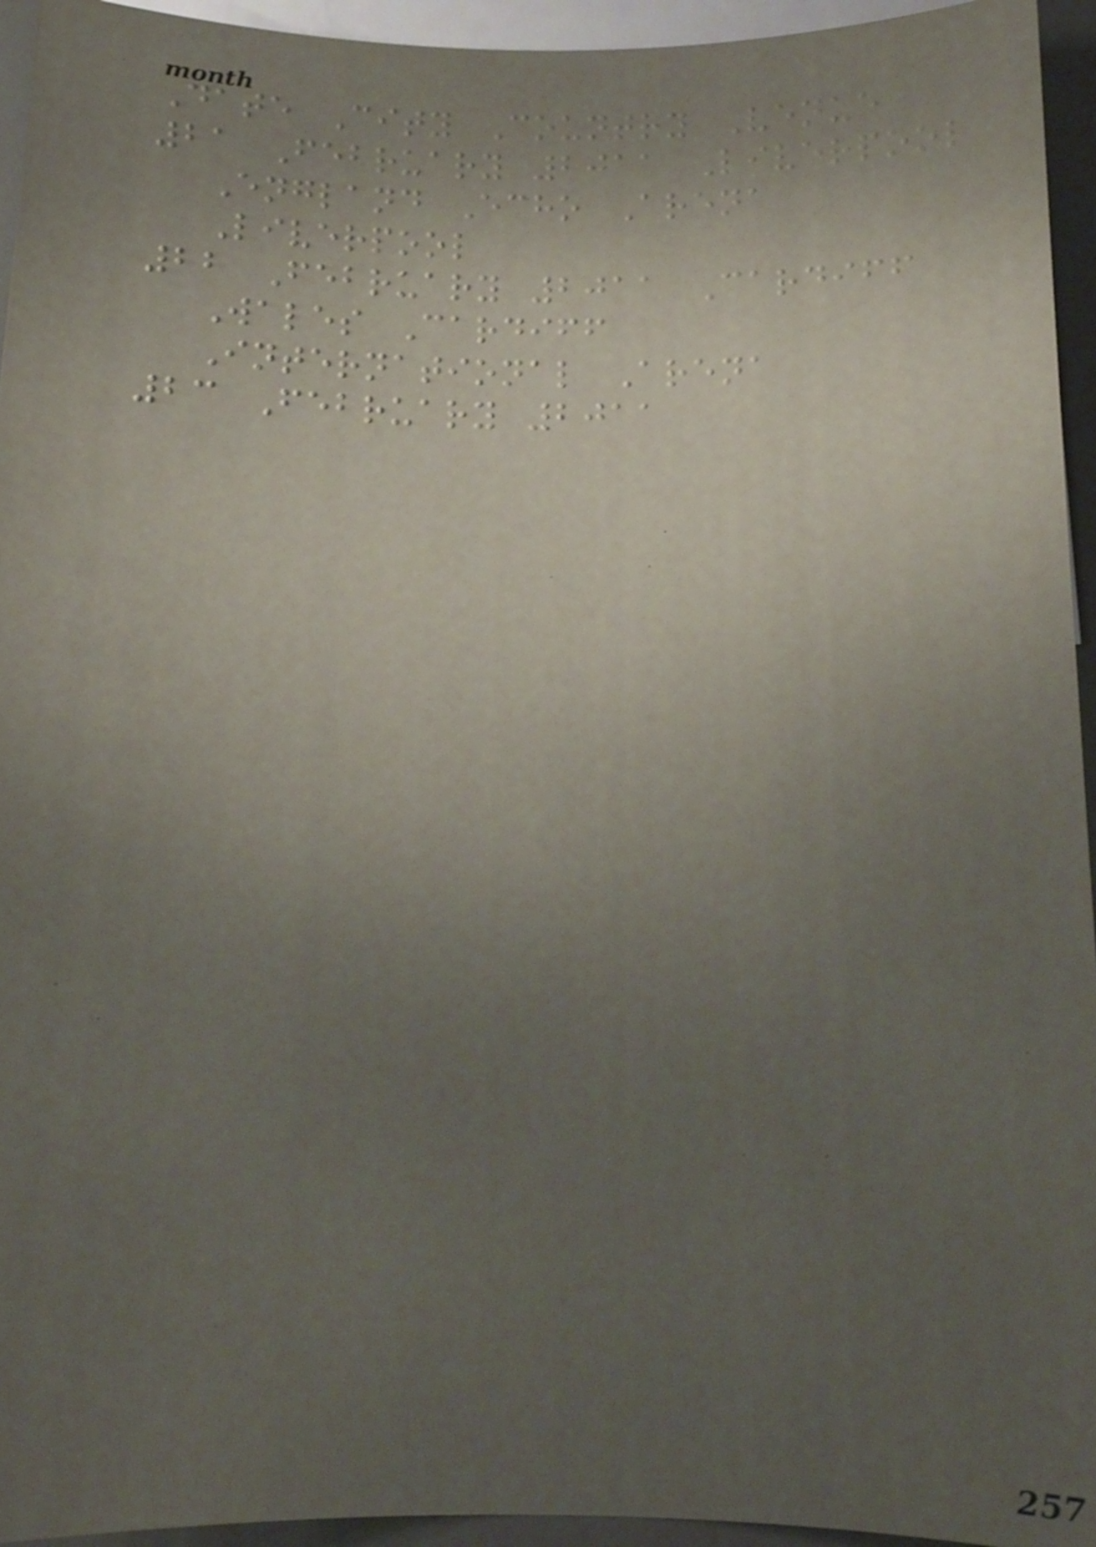Date City Country Venue
21 February 2011 Liverpool
England Echo Arena
Liverpool
22 February 2011 Cardiff
Wales Cardiff
International Arena
23 February 2011
